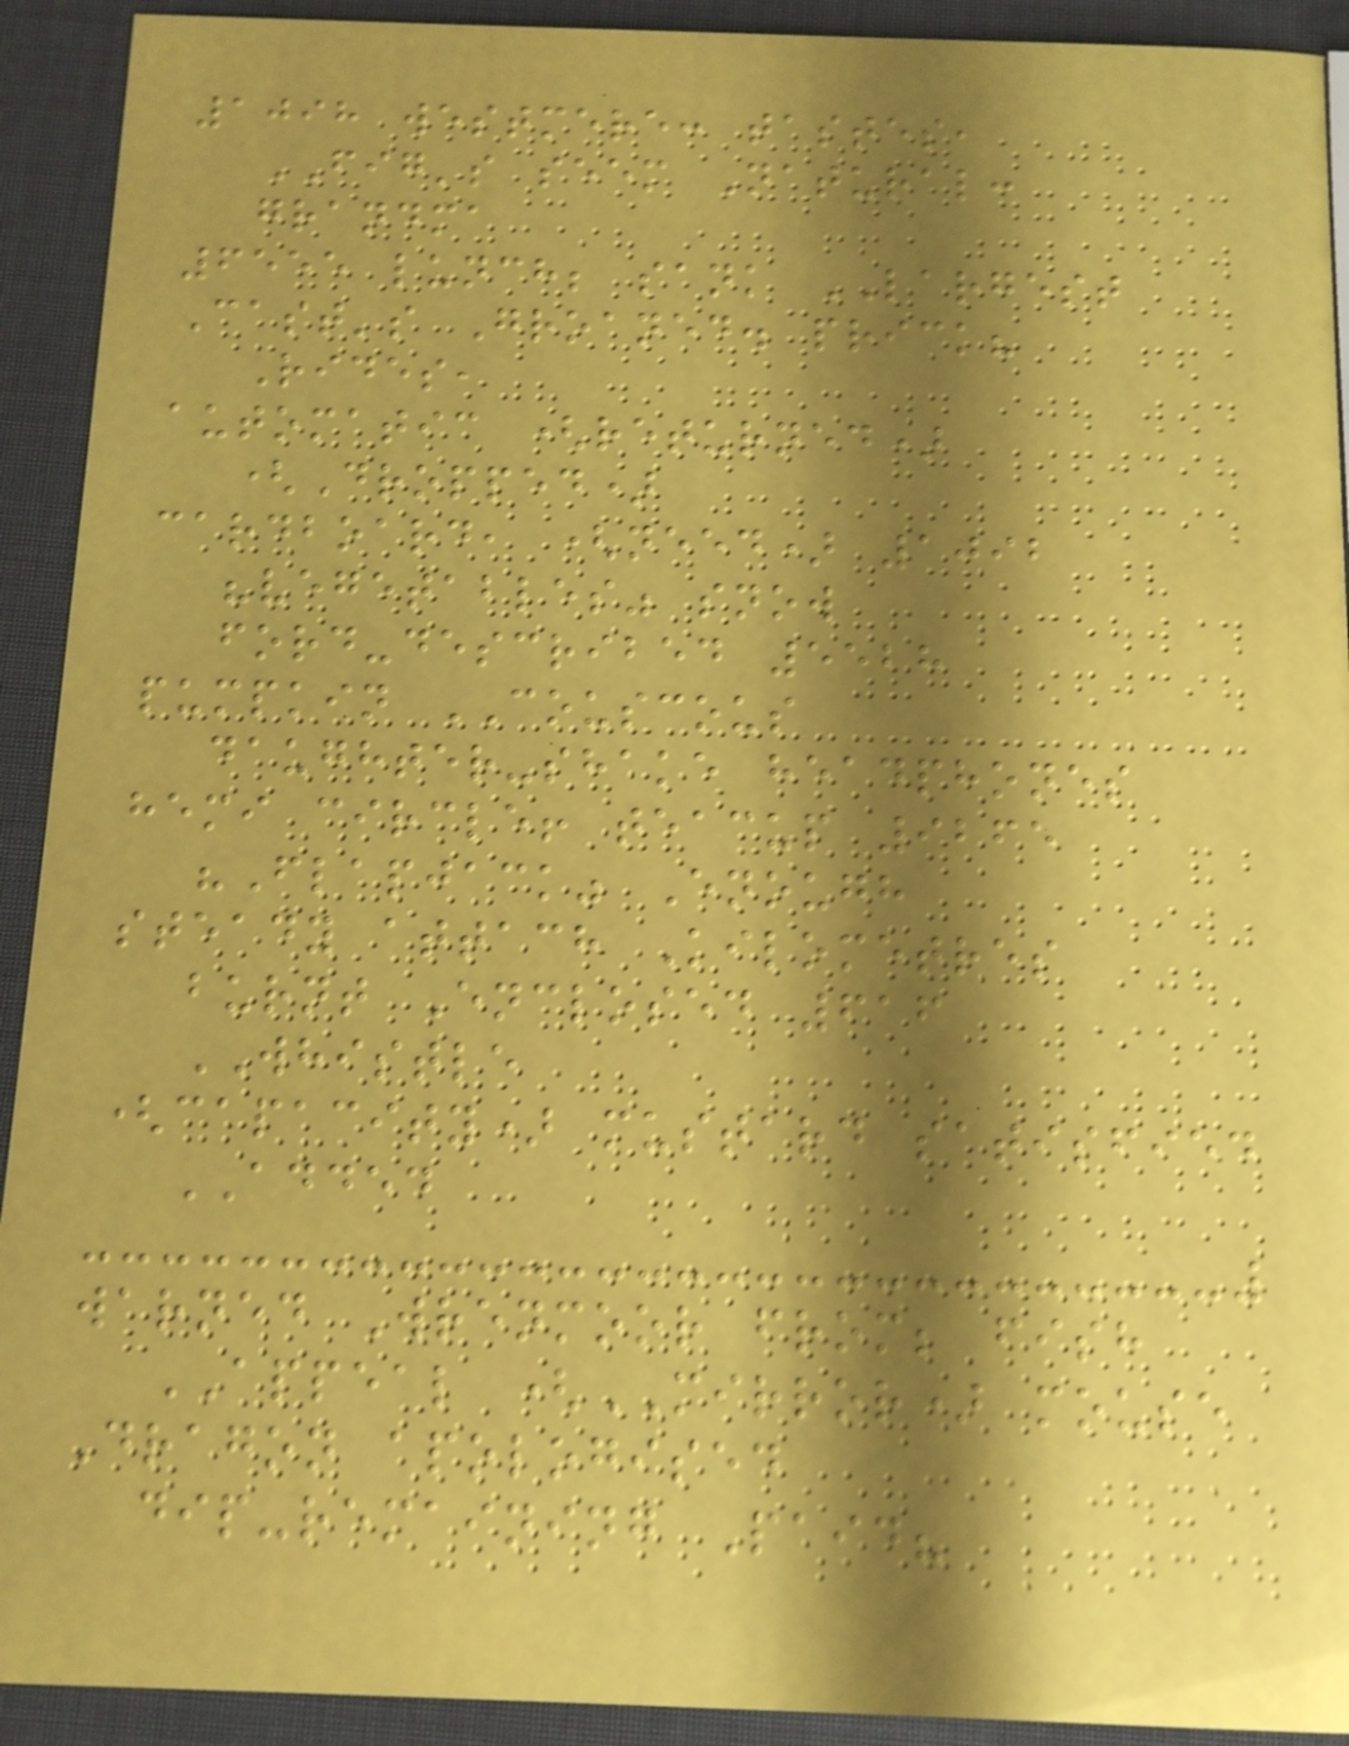1098 westmere: tastes,
FIG's seem Natural:
grandma
6555 lunch; sank LARGEST
Cast's Groaned. prick?
Rides,
automatic (returned)
(Dropped)
cardboard, (need) 1092
"vegetables" snow
ford-described 5528
pumpkin COUSCOUS
daughter-shake headphones
hemi circle! teacup 9265
"Flapjack" Enough
steady attach Kilometres
burnt Enclosed 616
WHISTLE
(capacity) mustard satisfied
ADDED
warned Wrenmoor from; fish
APPEAL (MIRROR) mouse
Dragon apologised
dip-remaining Paid?
